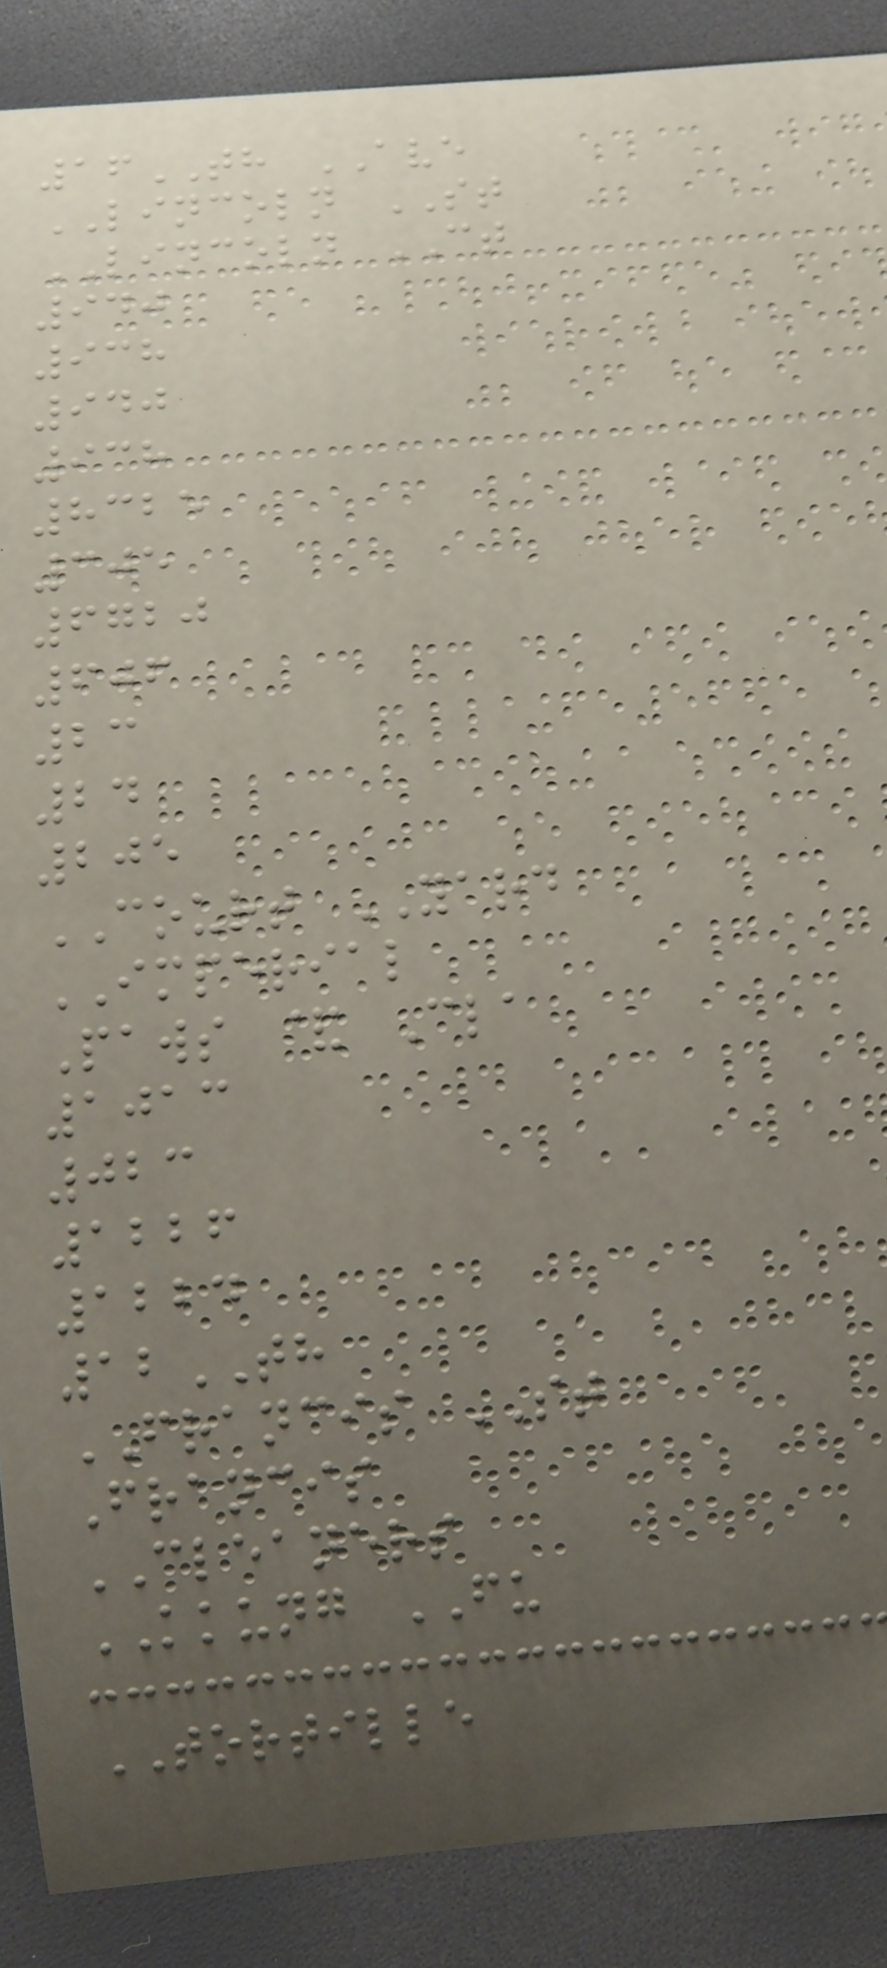16TH AVE
LINCOLN ST
LINCOLN CT
940
938
940
938
8325
305
6720
606
23
24
205
COURT YARD
IMPERIAL
Paws & Cla
1013
023
1226
1224
12TH
FRANCIS ST
Francis
CLEANERS
KKUNG FU
TORTILLE
